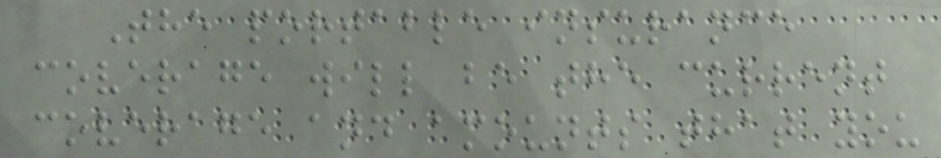The portable insurance
coverage will be the current
coverage and amounts that you
